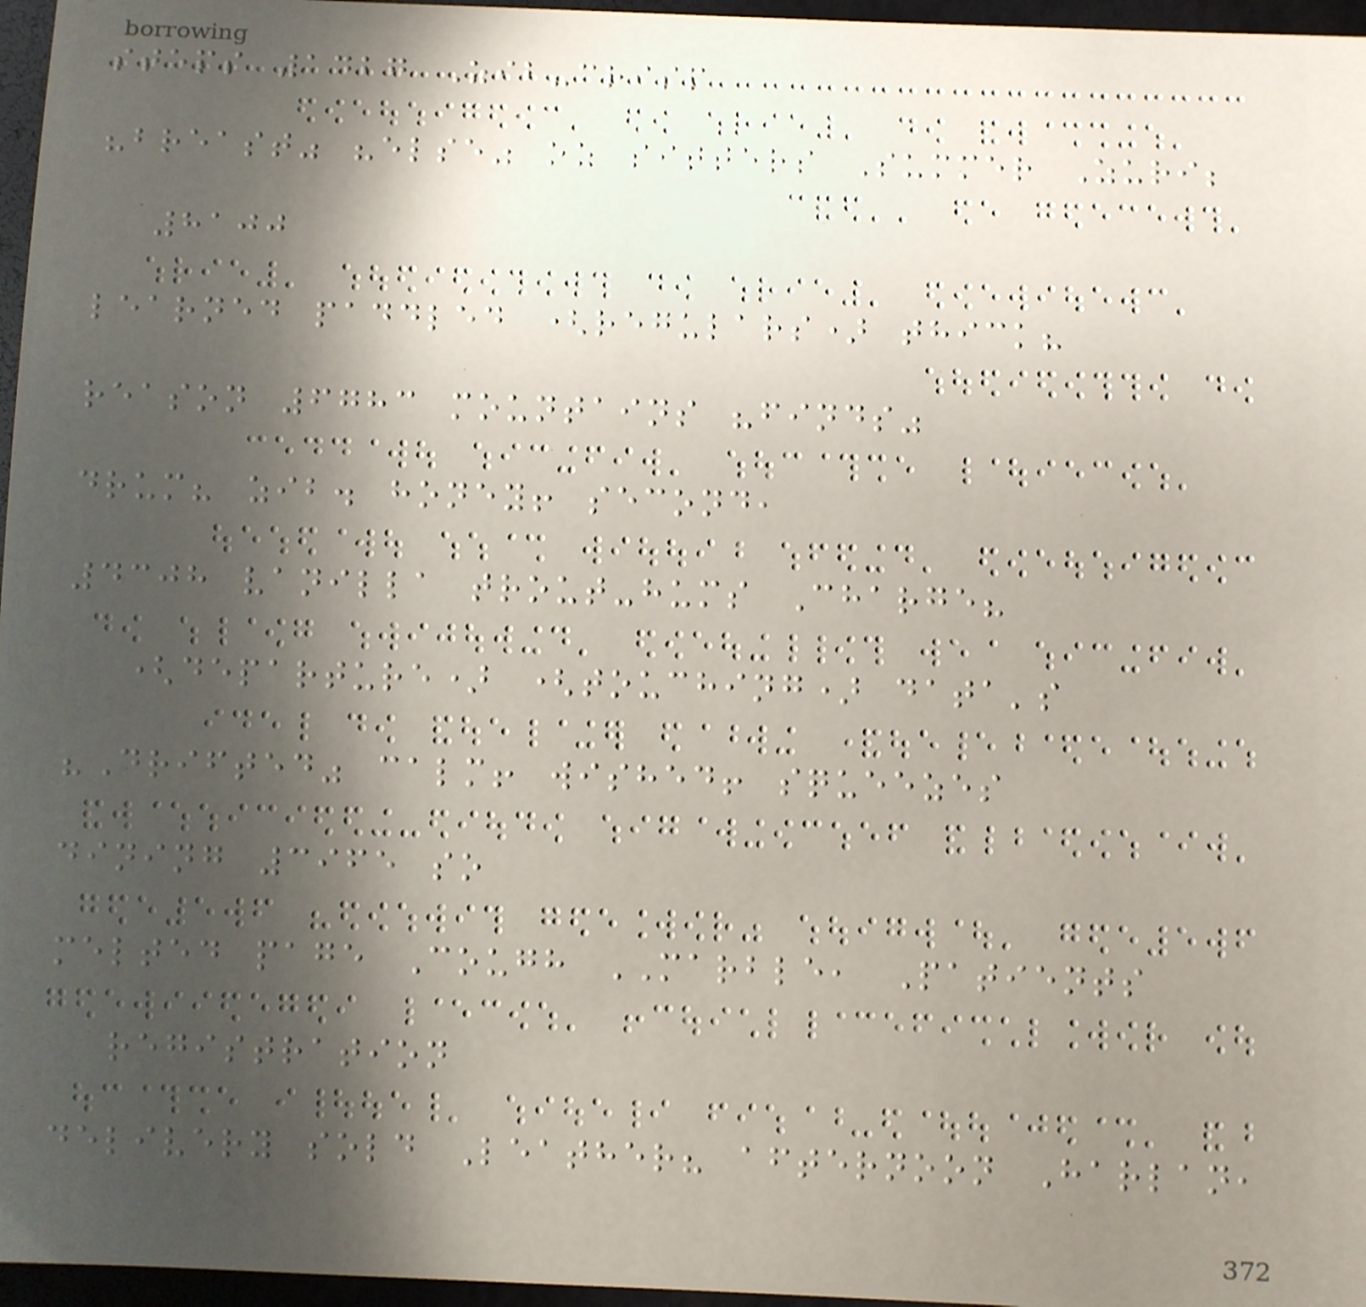steps 1427 Zib-crisp
"breast" "else" oz sitters Summer Zuri;
8100
learned paddled (regulars) thick?
reason 6783 mountains "finds"
drum? zib. honey! second,
4308 vanilla trout-hums Charge?
(departure) (touching) data's
"Drifted" calm! wished! squeezes
dining 3965 so
melted page Cough MARBLE, Patients
registration
delivery sold Leather? afternoon Harlan,
